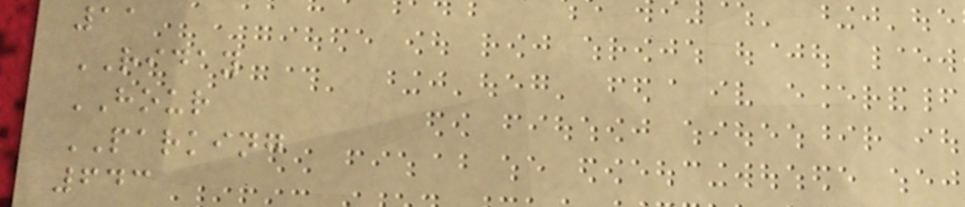11
RIDAY
HOUR
PARKING
643
